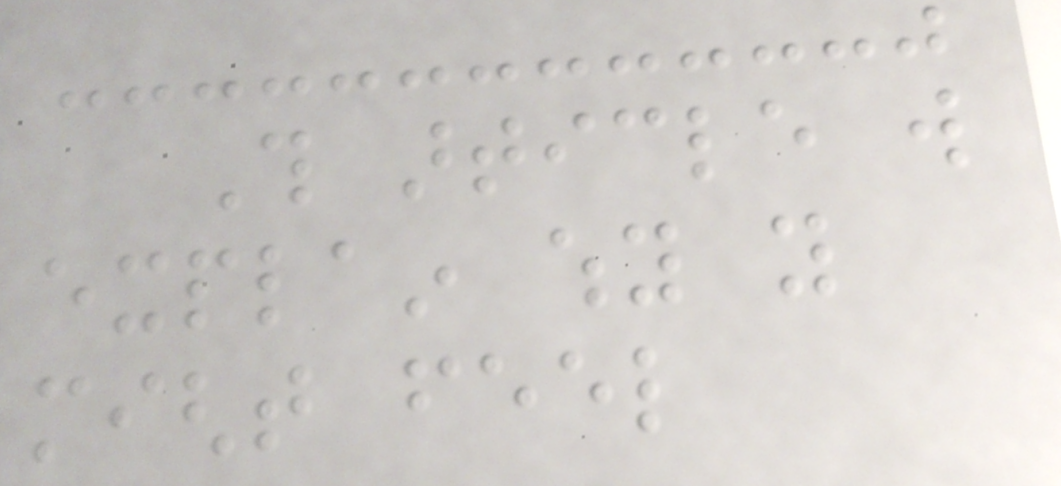This article will
explain why you
might feel
